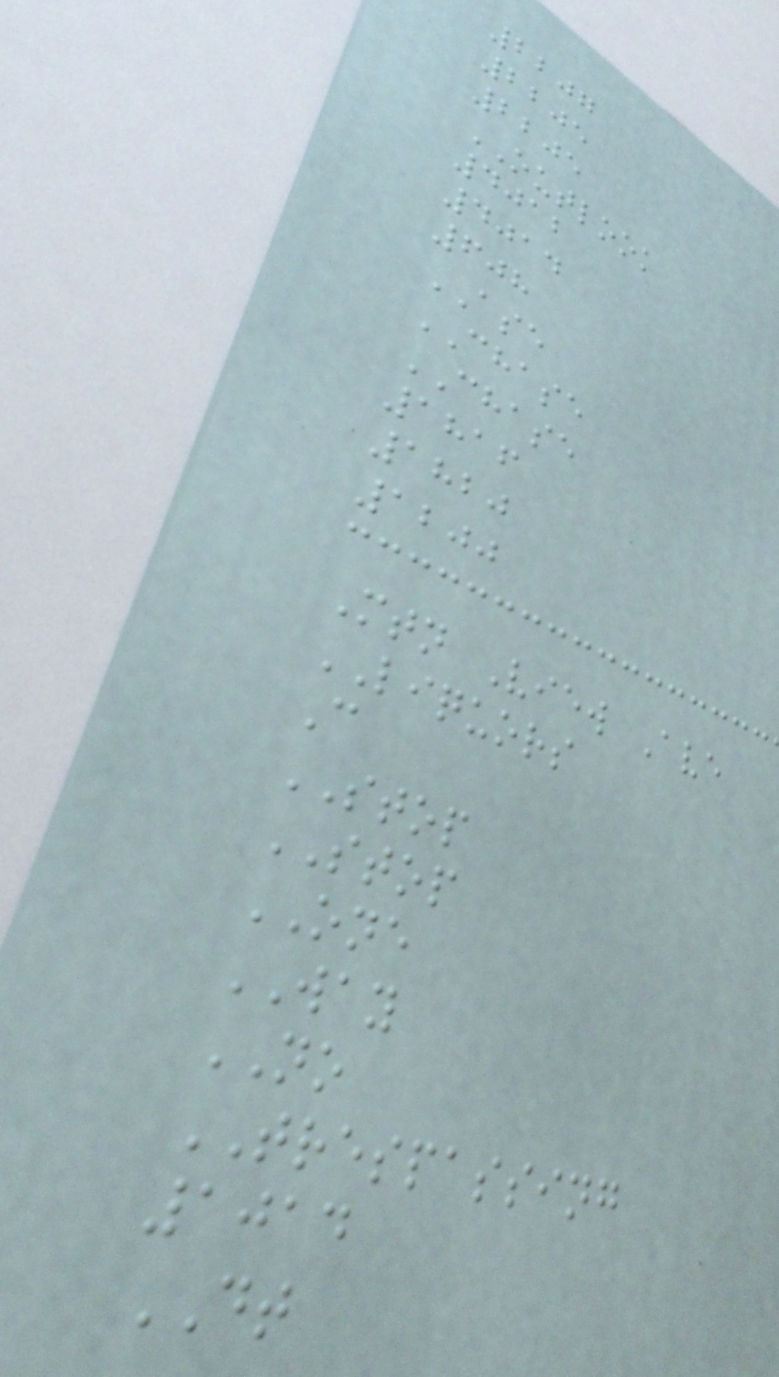2207
2205
2205
OUTLOOK
4012
4014
608
ASE
CHASE
CHASE
1816
1820
1200
Mtn View Ave
LIQUORS
C
STOP
STOP
ONE
WAY
NO
TRESPASSING
1014
DT
